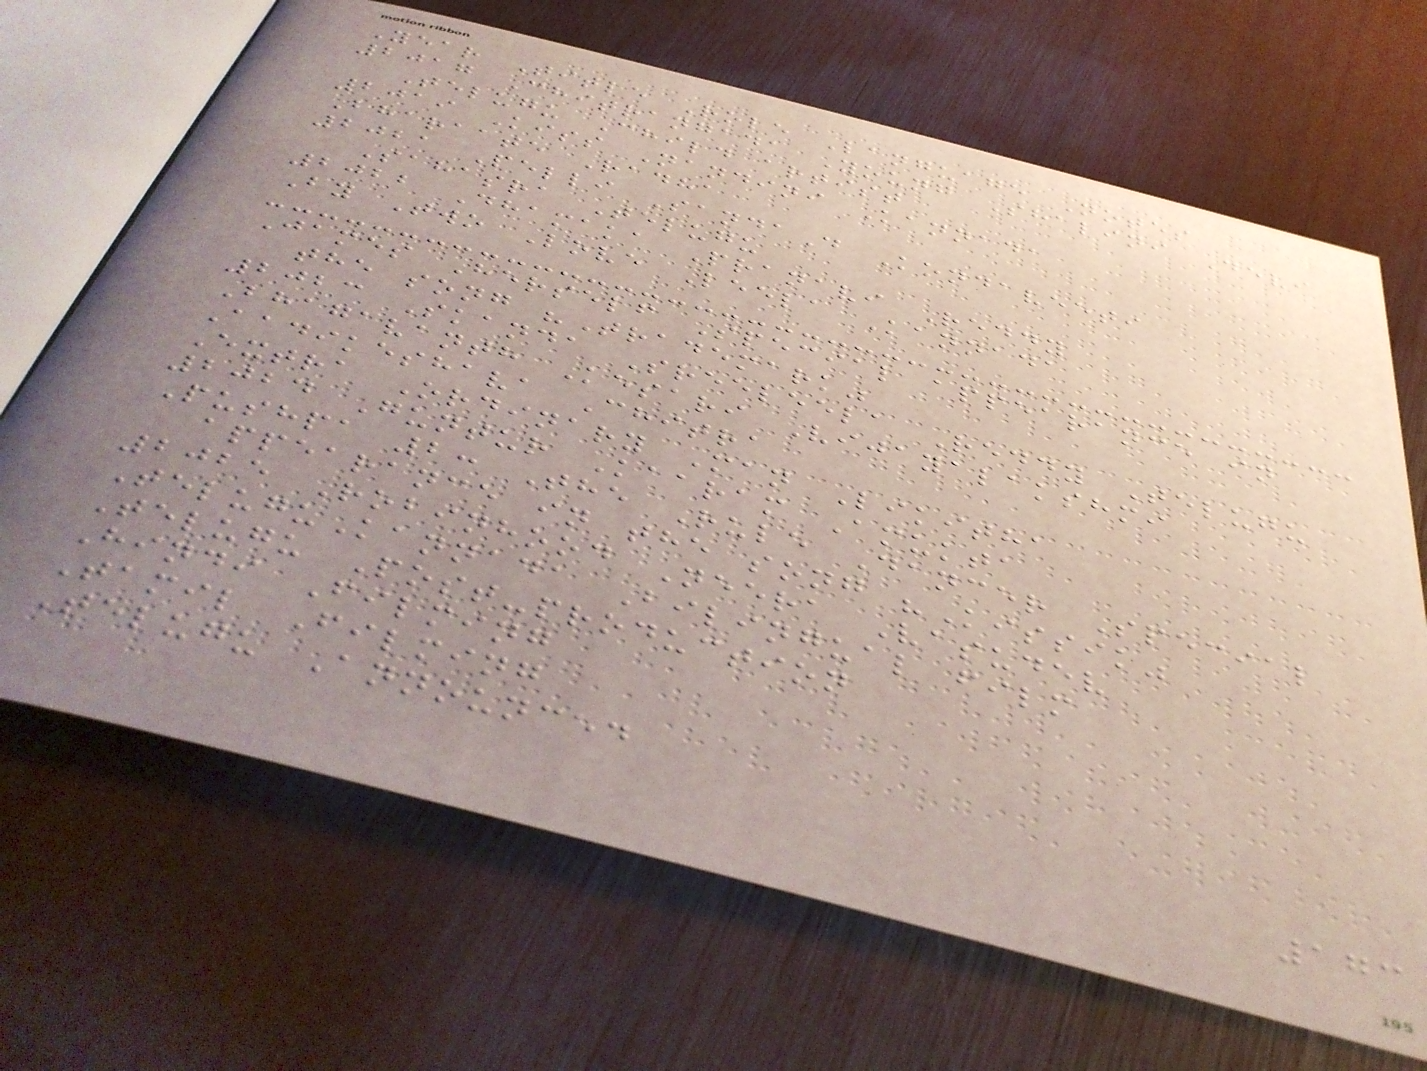Year Title Role Language Notes
2017 Chitrangada Young Shalini Devi
Telugu Child artist
2019 Kiss Nandini Kannada
Bharaate Radha
2021 Pelli SandaD Kondaveeti
Sahasra Telugu
2022 Dhamaka Pranavi Reddy
By Two Love Leela Kannada
James Herself Special appearance in
the song "Trademark"
2023 Skanda Sreeleela Reddy Telugu
Bhagavanth Kesari Vijayalakshmi
Aadikeshava Chitra
Extra Ordinary Man Likitha
2024 Guntur Kaaram Amukta
Pushpa 2: The Rule Dancer Special
appearance in the song "Kissik"
2025 Robinhood Neera Vasudev
TeluguKannada Bilingual film
Telugu Post-production
Hindi Filming
Tamil Filming
Telugu Announced
173
